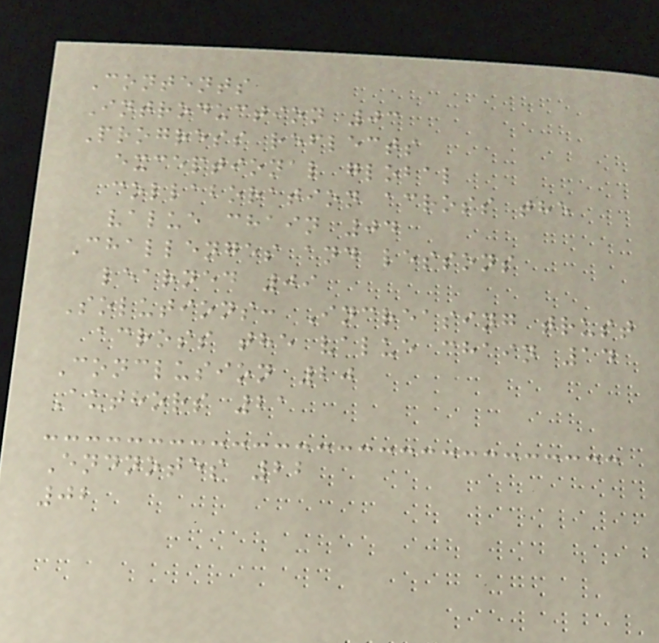Contents
Introduction 03
Progress reflects
exceptional global
collaboration across the
value chain 04
Challenges and lessons
learned 09
Solutions: Increasing trust
across the value chain 14
Conclusion 20
Authors 21
Endnotes 22
02
